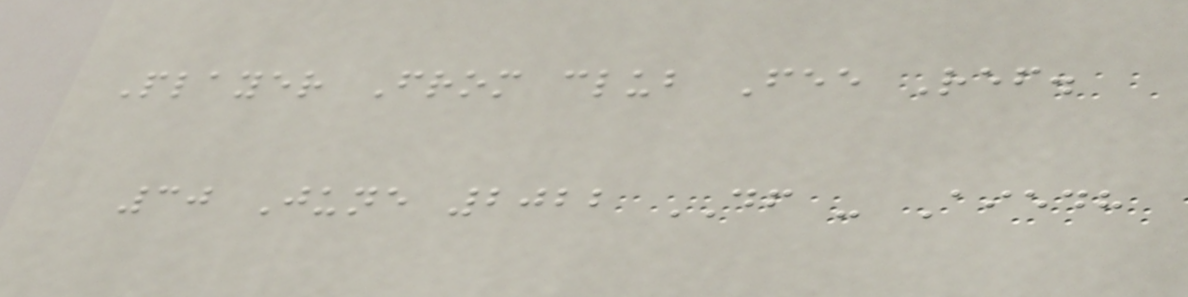Player From club Fee Ref.
30 June 2022 DF - Aiedh
